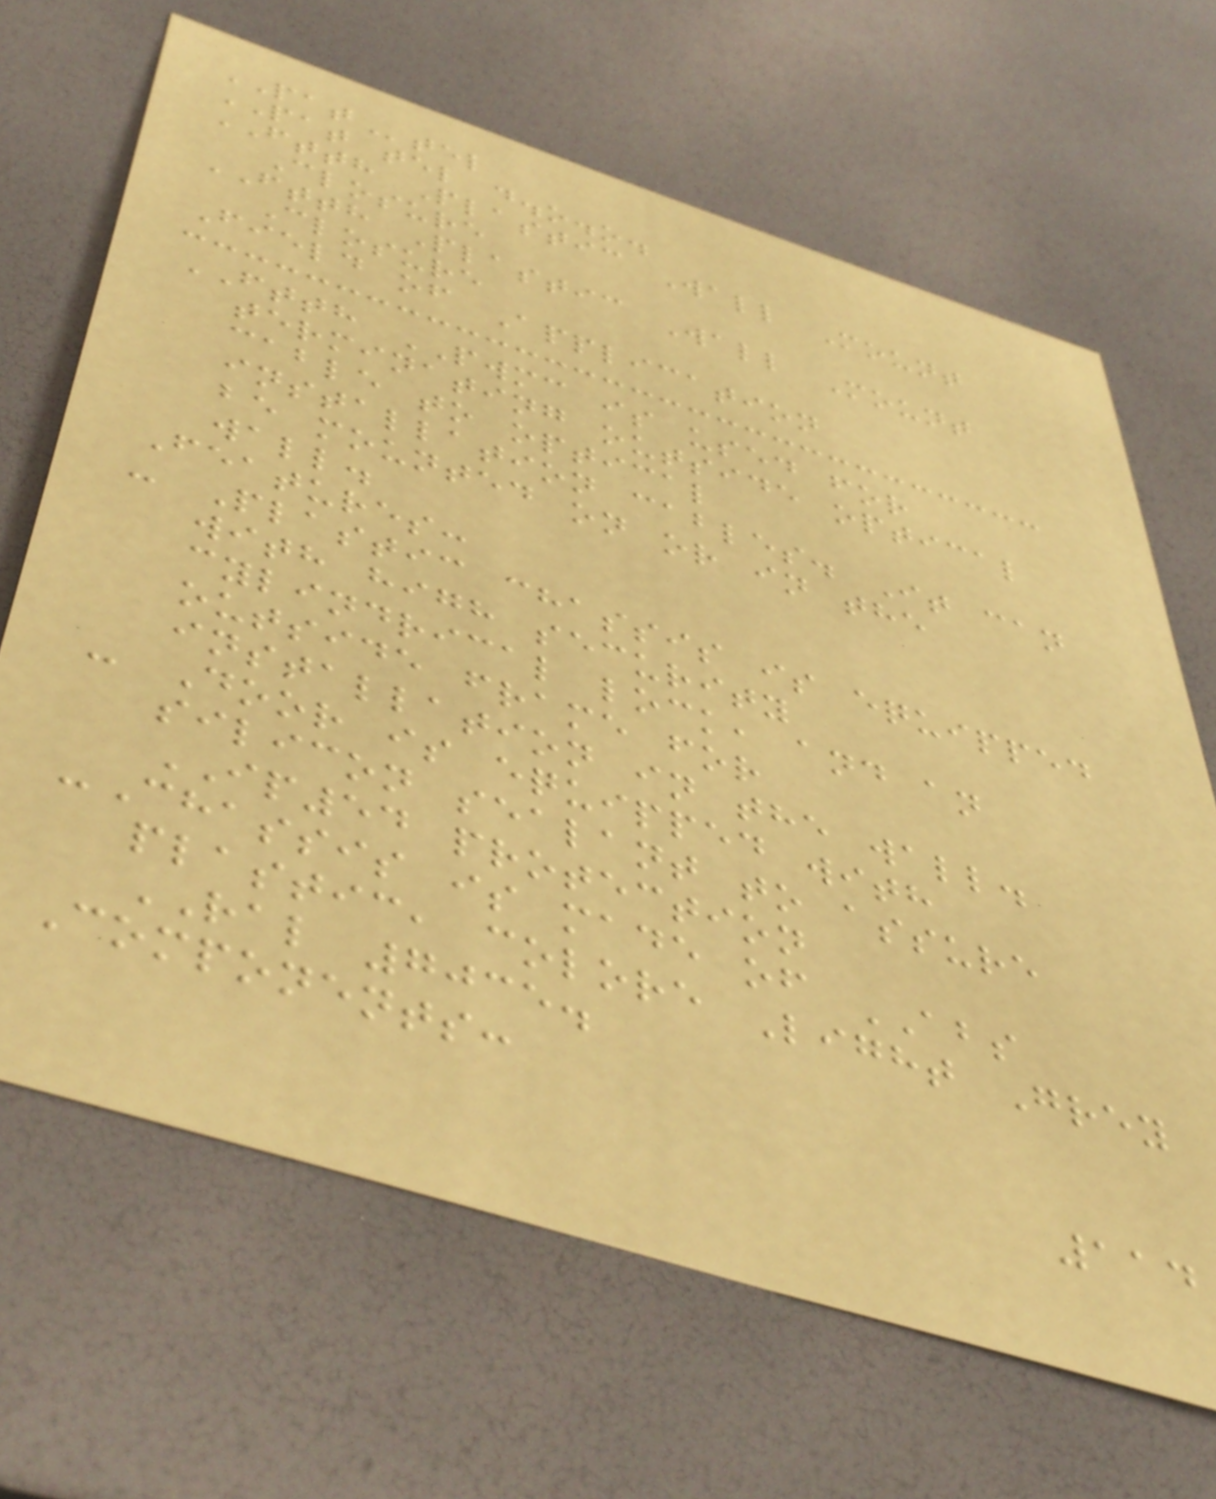PATtel
PAT tel d.o.o.
FTTH Plastic Wall Mount
Closure
FTTH Plastic Wall Mount
Closure
Field of Application
FTTH PWMC is used for
terminating outside optical
cable to optical
installation cables. It can
be mounted on or in the
wall.
Features:
- Plastic chassis is equipped
with high security
cylindrical lock, and an
outside frame for
installation in the wall.
- Door is equipped with
silicon sealant to assure
IP54 protection
-Chassis is made of ABS
plastic, colore Light Grey
RAL 7035.
Components:
114
